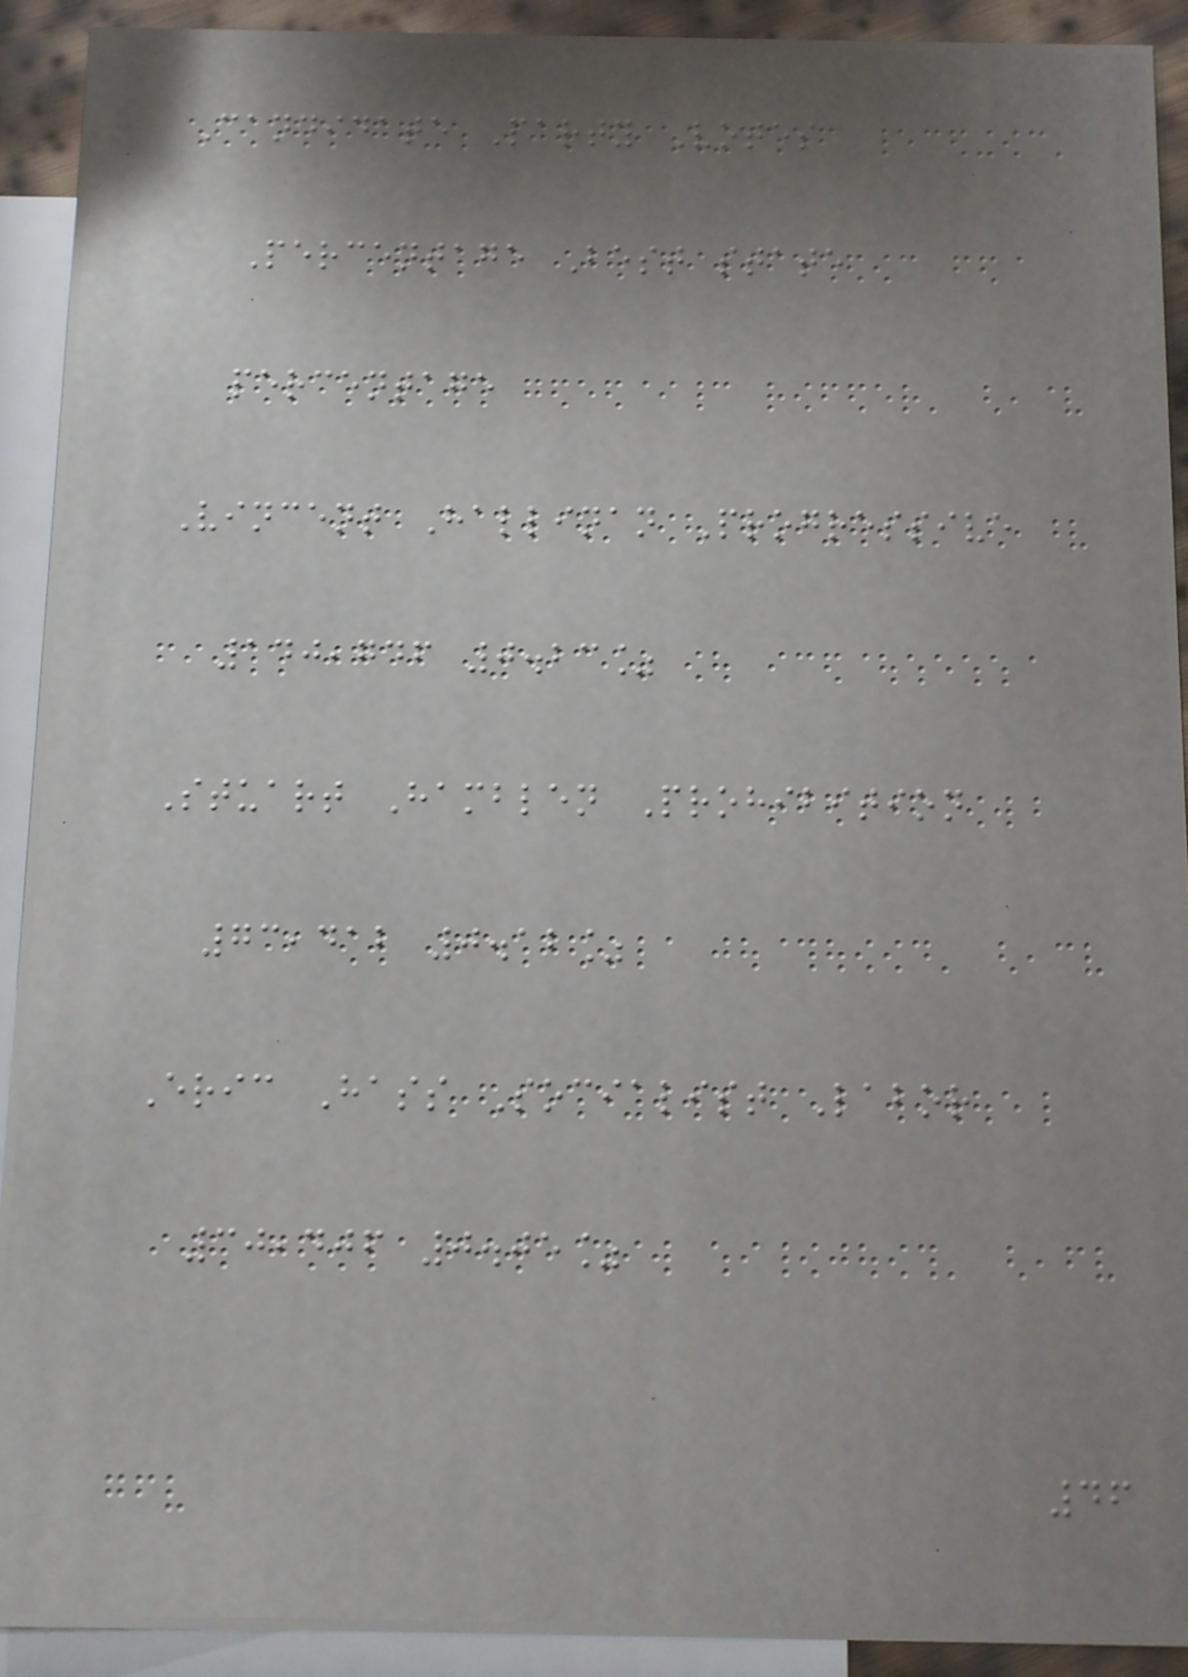Candidate Party Votes
Percentage Best state
percentage
Vincent Hallinan Progressive
140,746 0.23%
Stuart Hamblen Prohibition
73,412 0.12%
Eric Hass Socialist Labor
30,406 0.05%
46
